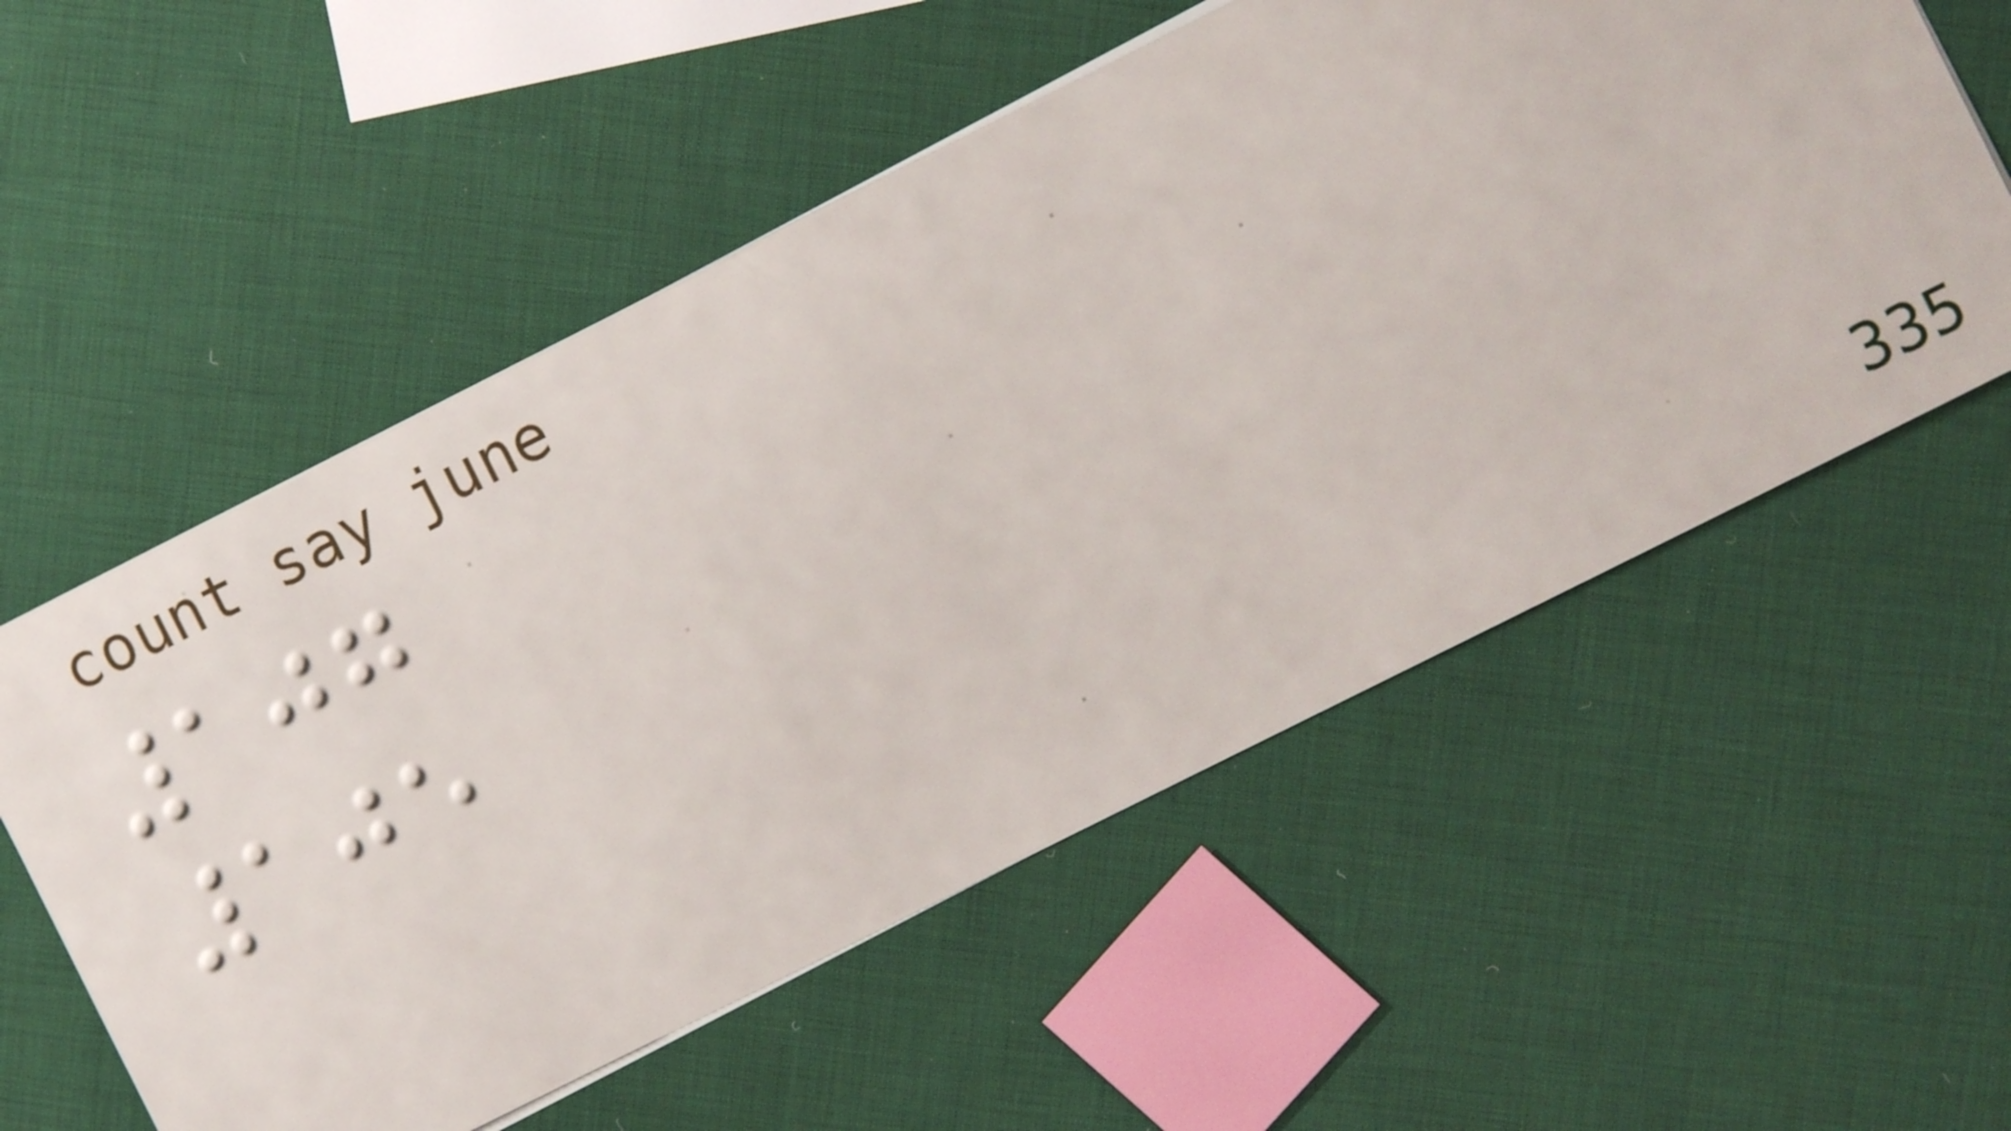107
105
